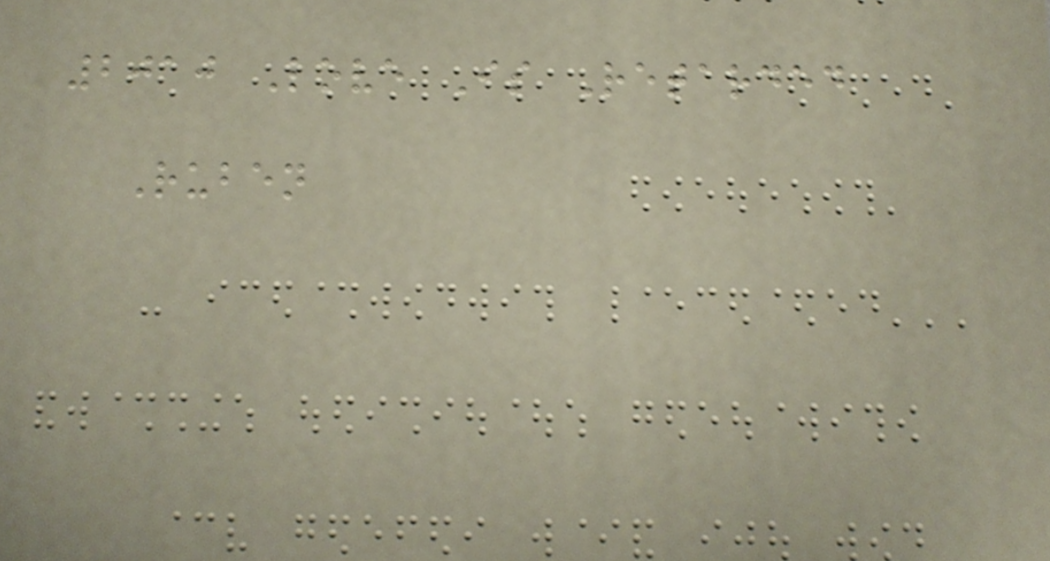2010 Love Is Retarded
Ruben
